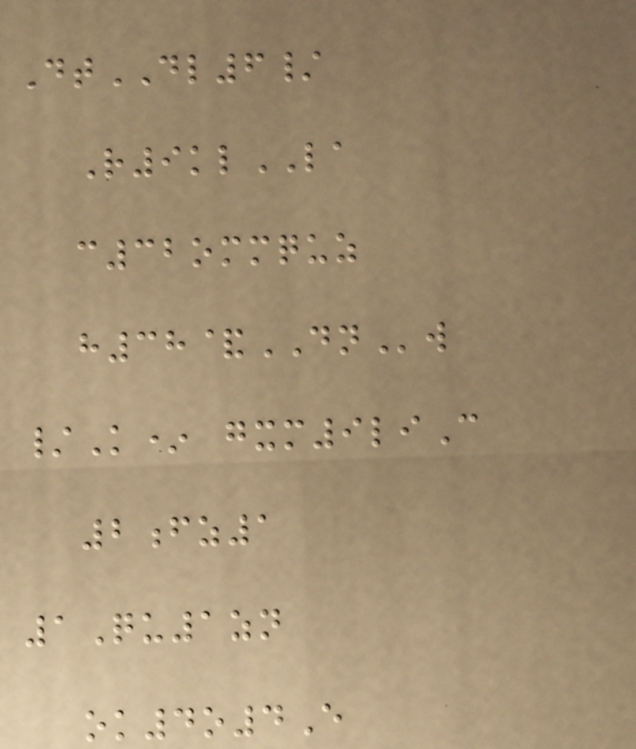DtDL6/
R9klLA
c32ommquz
h38&DNw
/K* gxm9liC
2fz1
1Qu1zn
ok4o4E
